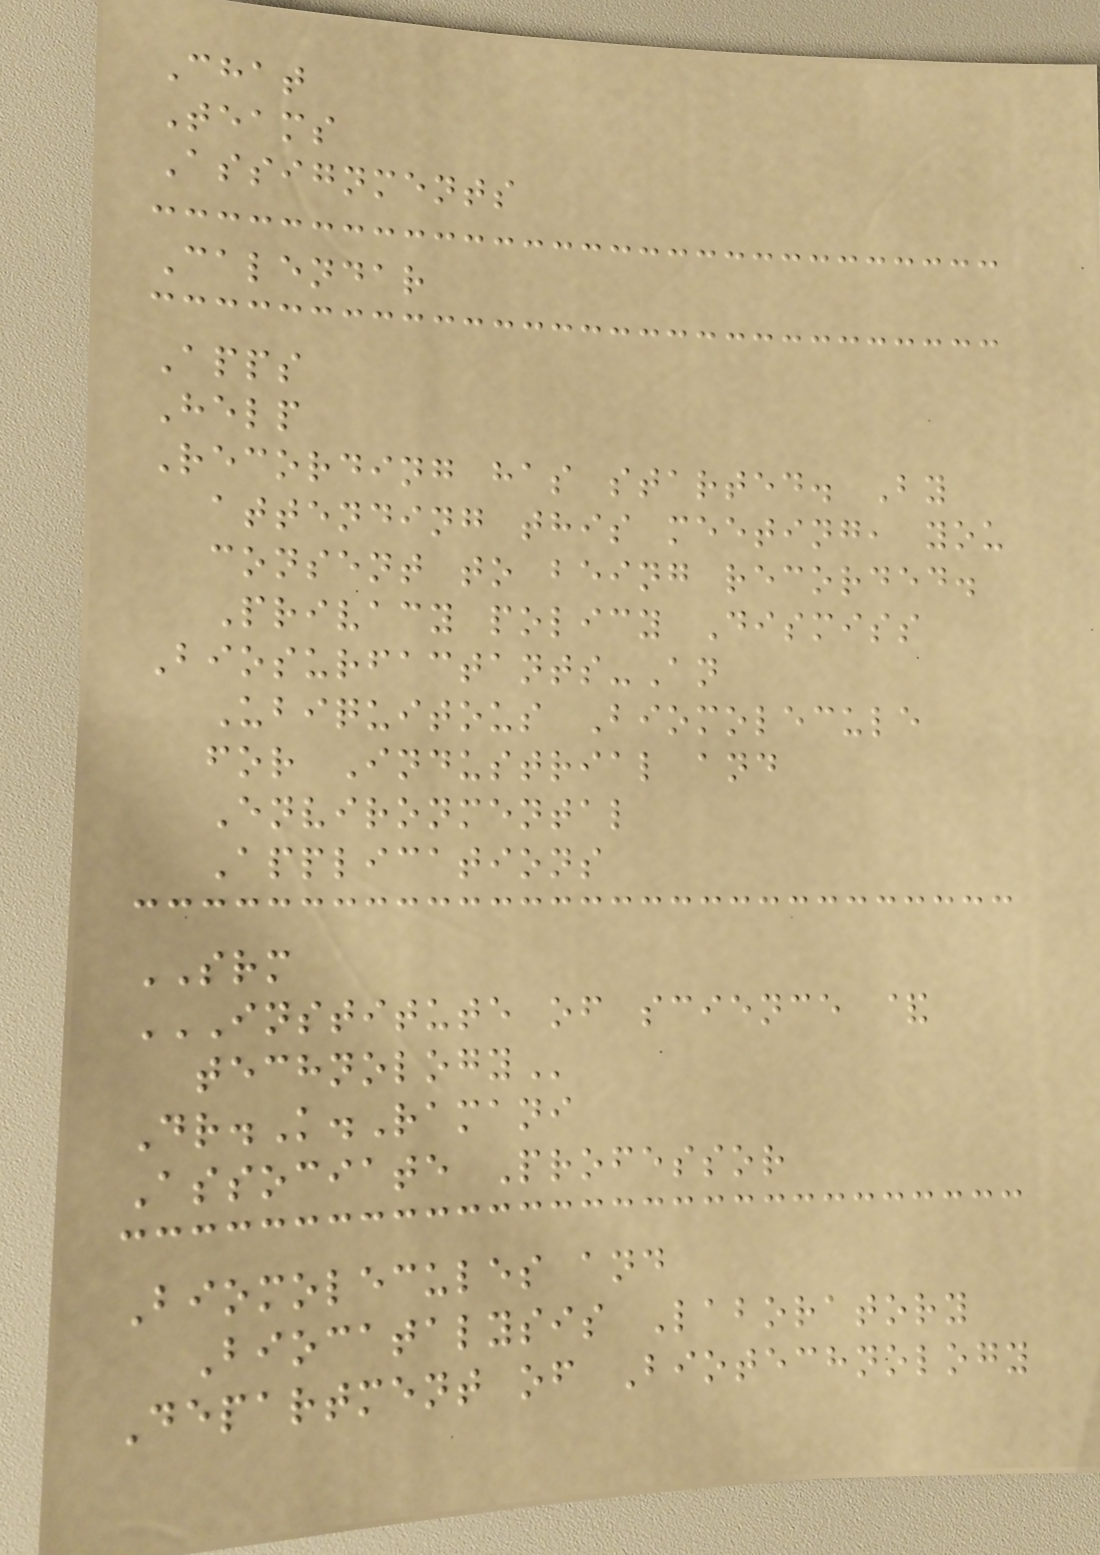Chat
Teams
Assignments
Calendar
Apps
Help
Recording has started. By
attending this meeting, you
consent to being recorded.
Privacy policy Dismiss
Biosurfactants-An
Ubiquitous Biomolecule
for Industrial and
Environmental
Applications
SRM
INSTITUTE OF SCIENCE &
TECHNOLOGY
Dr.K.Ramani
Associate Professor
Biomolecules and
Biocatalysis Laboratory
Department of Biotechnology
